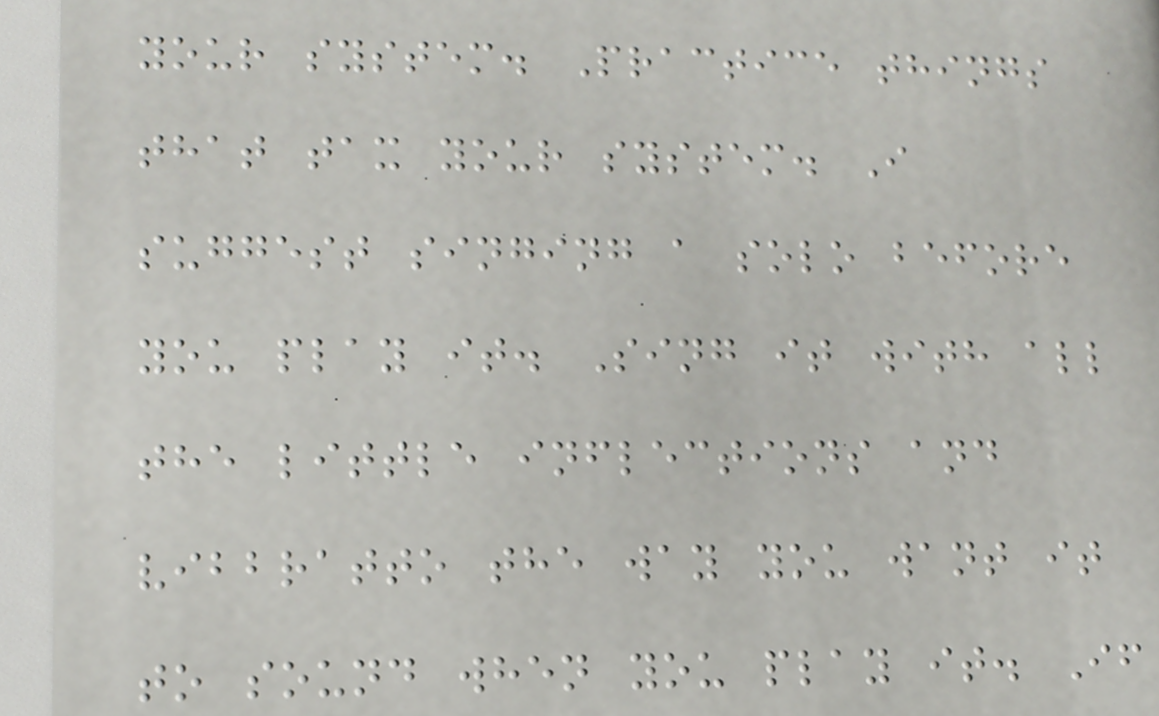your system. Practice things
that tax your system. I
suggest singing a solo before
you play it. Sing it with all
the little inflections and
vibbratto the way you want it
to sound when you play it. If
